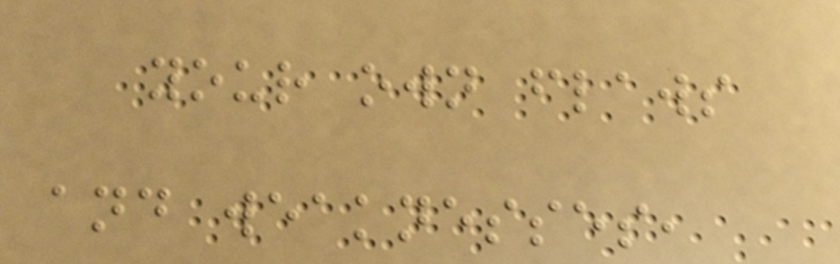your own flaws
and weaknesses,
